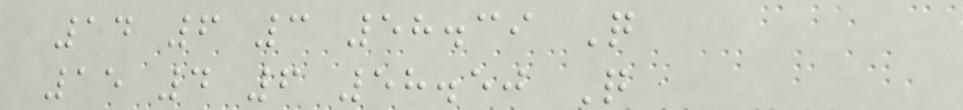14 6 3 58.39 Q
15 4 6 58.50 Q
